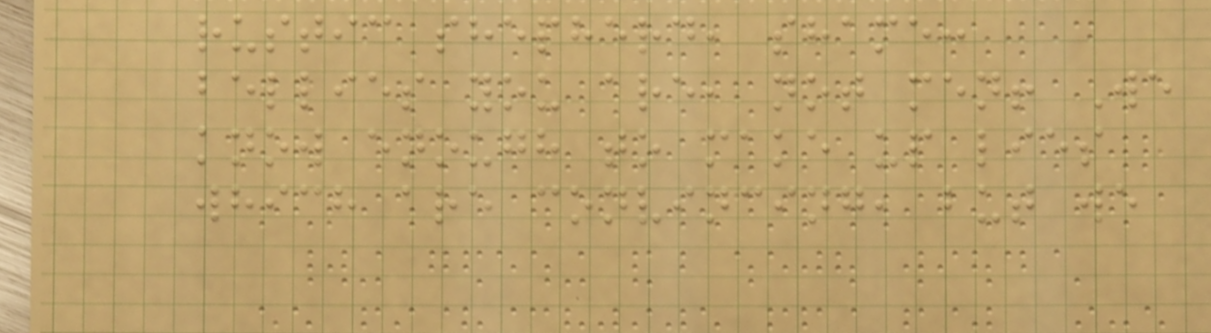rustic shepherd, shame:
bellies you are, not men! We
know enough to make up lies
which are convincing, but we
